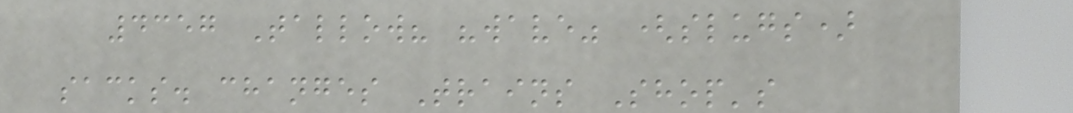4357 Tallow? "wave" (slugs)
sacks. changes Trains Shop's
